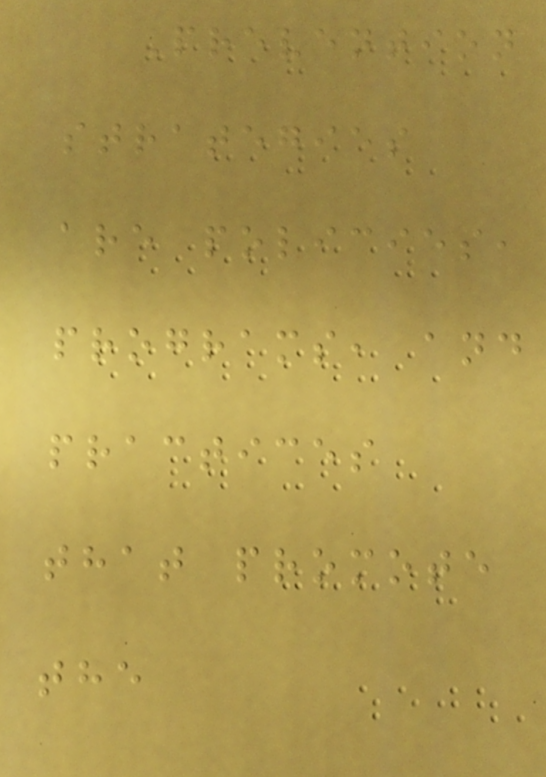Prevention
strategies
are policies,
programs, and
practices
that promote
the
